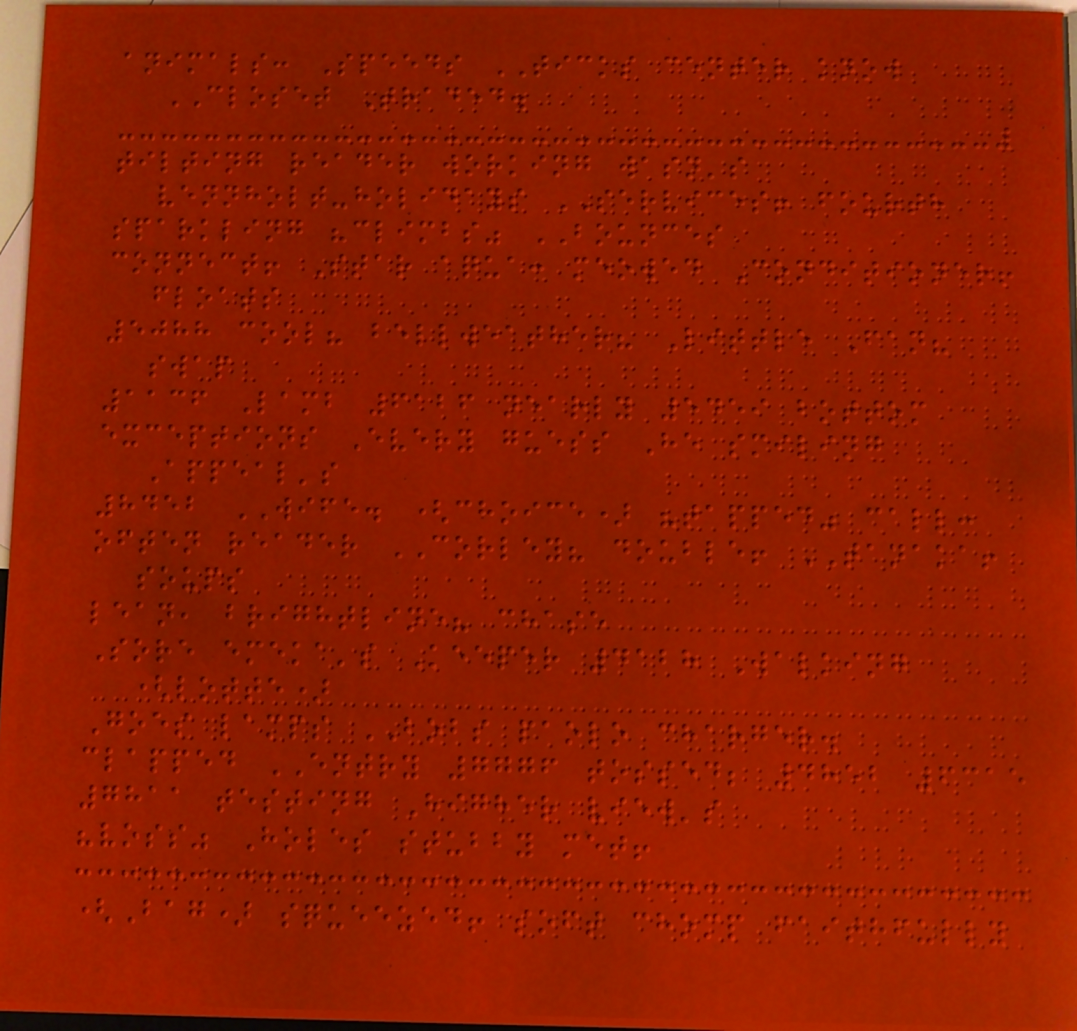animals: Speeds TICKS center know
CLOSET Traded.
tilting reader working wasn's
vennholt-holidays SERVICES! fourth
sparkling "climbs" BOUNCES
connect! Star aqua: meowed Conditioner!
floats
5088 cool? bellweather? Little Fan?
swap
1136 Lamb 6126 nearly 5459 bottom
exceptions Every guess He smiling
Appeal's
8452 WIFE. (choice) "tapped" call:
often reader CORLEY? double! TANAKA!
soups
lean, brightline? chase
Sore emeka's Keeper 4128 Walking
(lotte)
Goes lamps BOBS paolo charger.
clapped ENTRY 7776 tossed; 4852 6315
7811 testing Higher view's
"voss" Holes stubby met!
(Bag) squeezed! soft chomp faithfully
